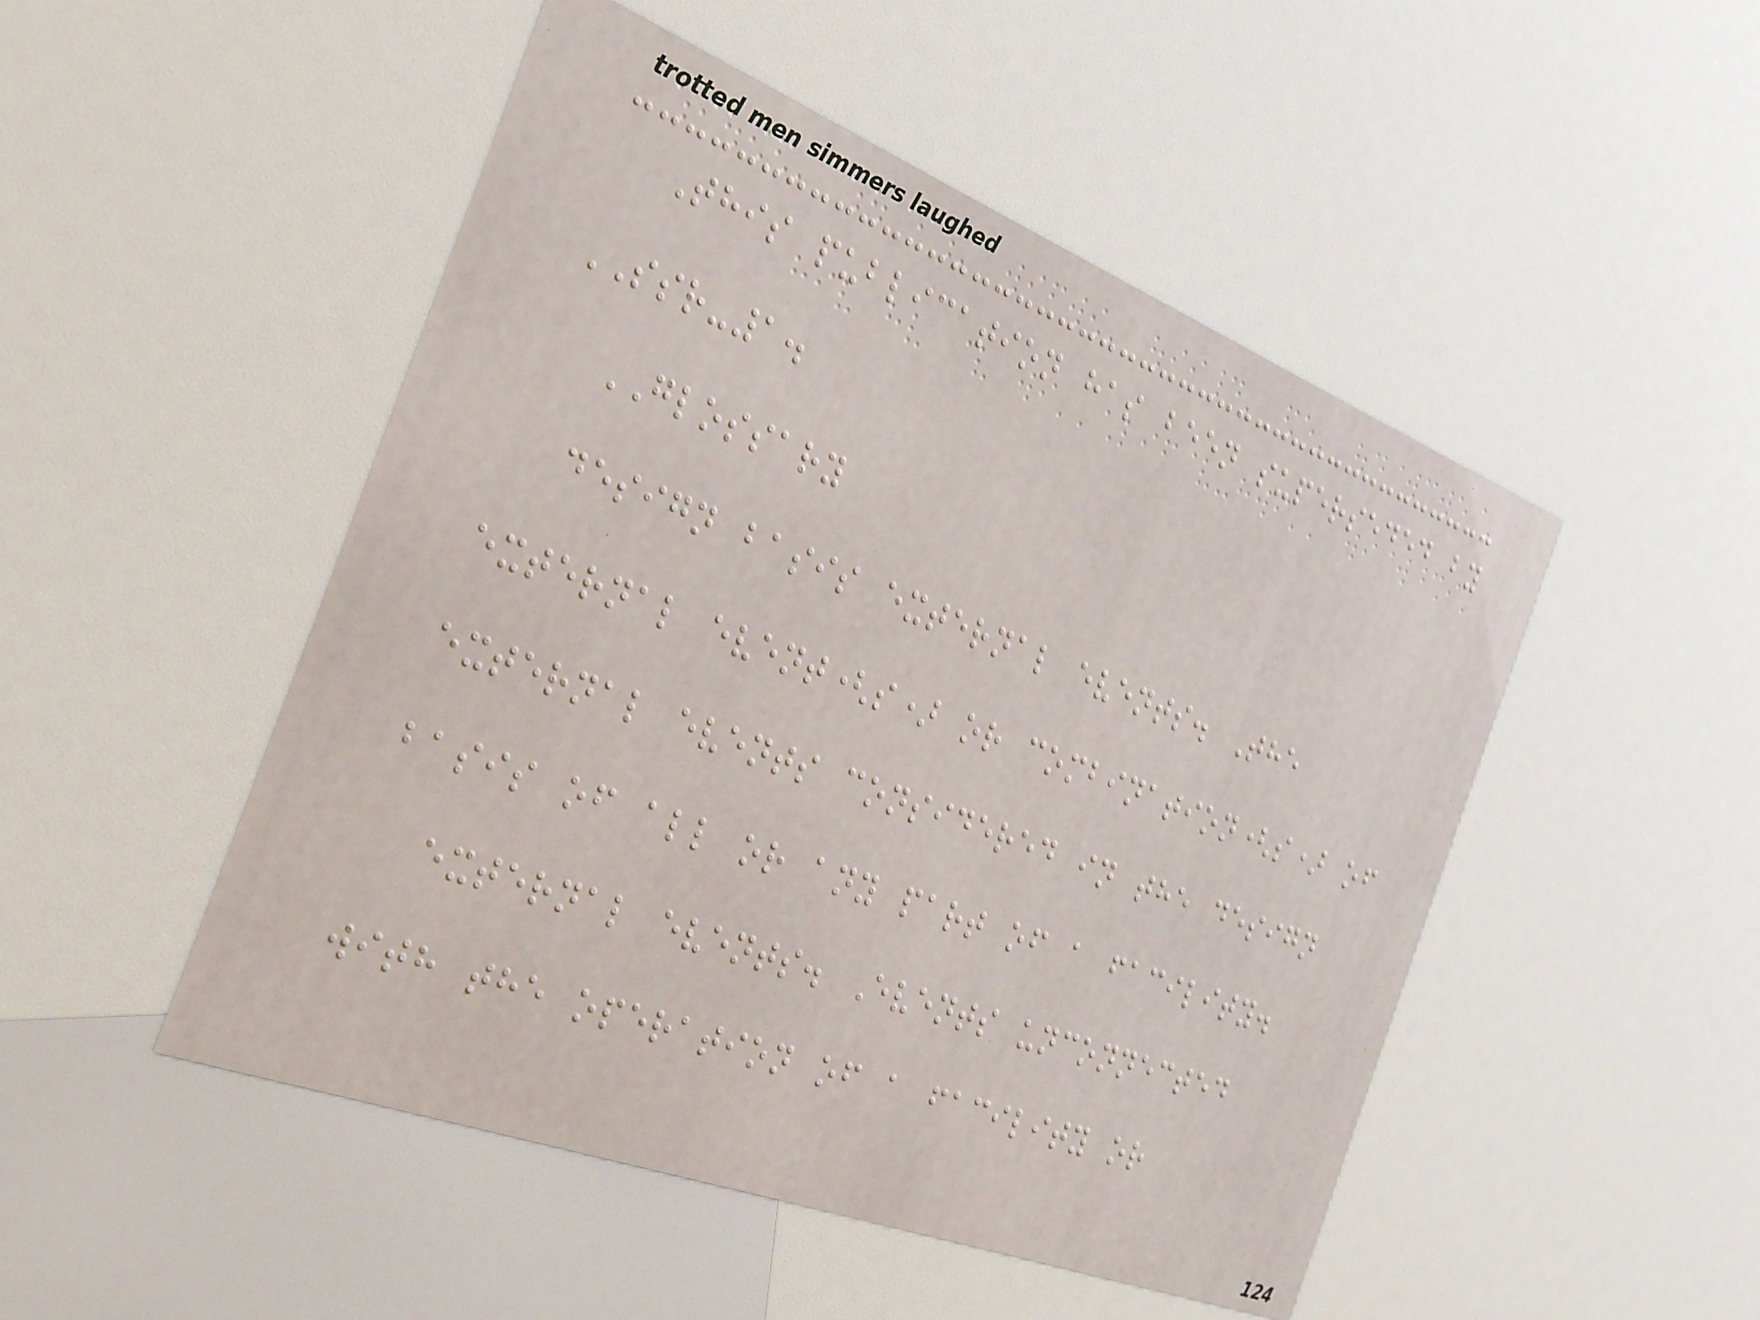This publication has been superseded by
SSR-1.
GLOSSARY
design basis external events. The
external event(s) or combination(s) of
external events considered in the design
basis of all or any part of a facility.
external events. Events unconnected
with the operation of a facility or
